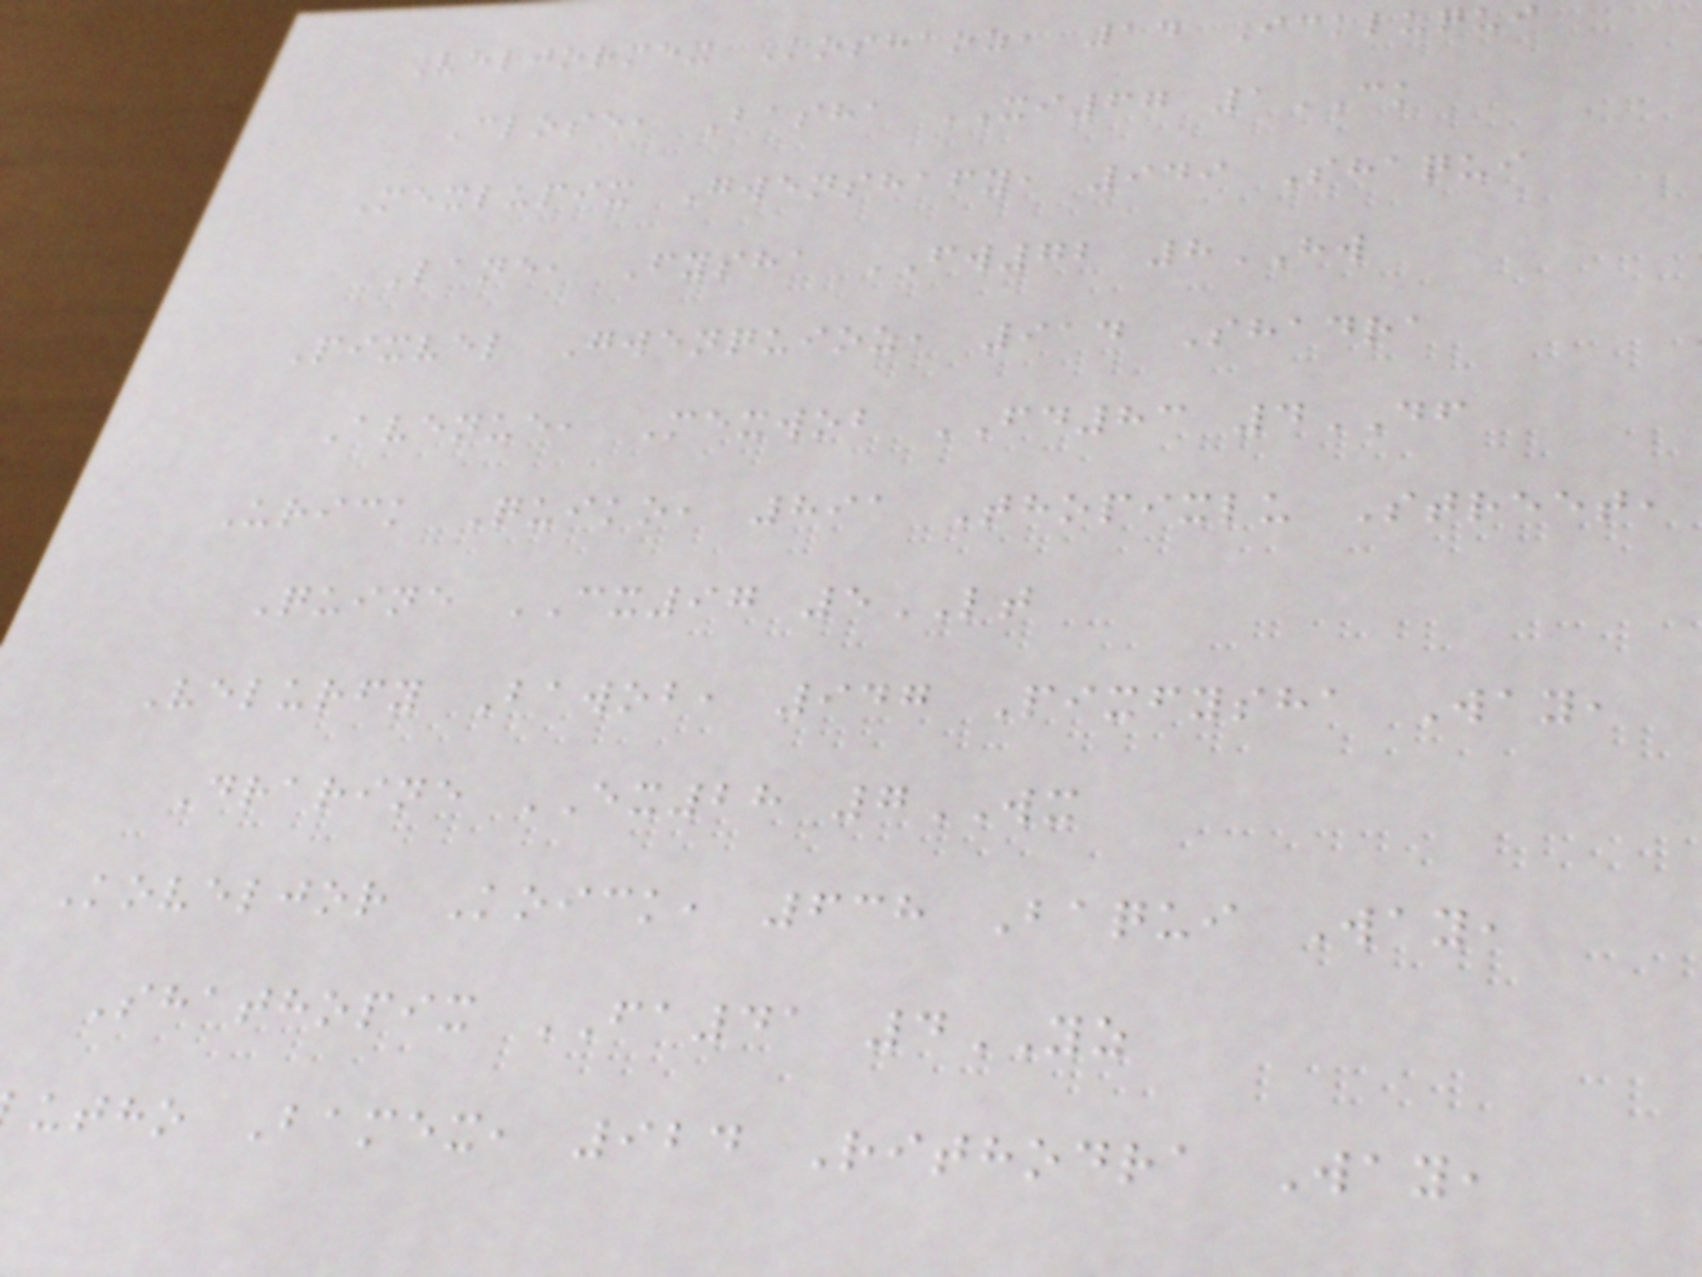Veljormex Koshaoz, 14 Ickluqui
Close, Basha XI67 1CK
Mexlupix Gwenshafy, 949 Shaqui
Lane, Fysha FW72 8HW
Pixvel Gwenquioz, 914 Shadra
Avenue, Mexwob FD83 4DF
Urick Quiko, 891 Thopixlu Street,
Quine CX97 5LT
Velurfy Bawob, 947 Pixfysha Way,
Drarine EX28 7WX
Koveljor Koick, 638 Baqui Way,
Shathopix FA41 4YZ
utho Bamex, 924 Rithodra Way,
